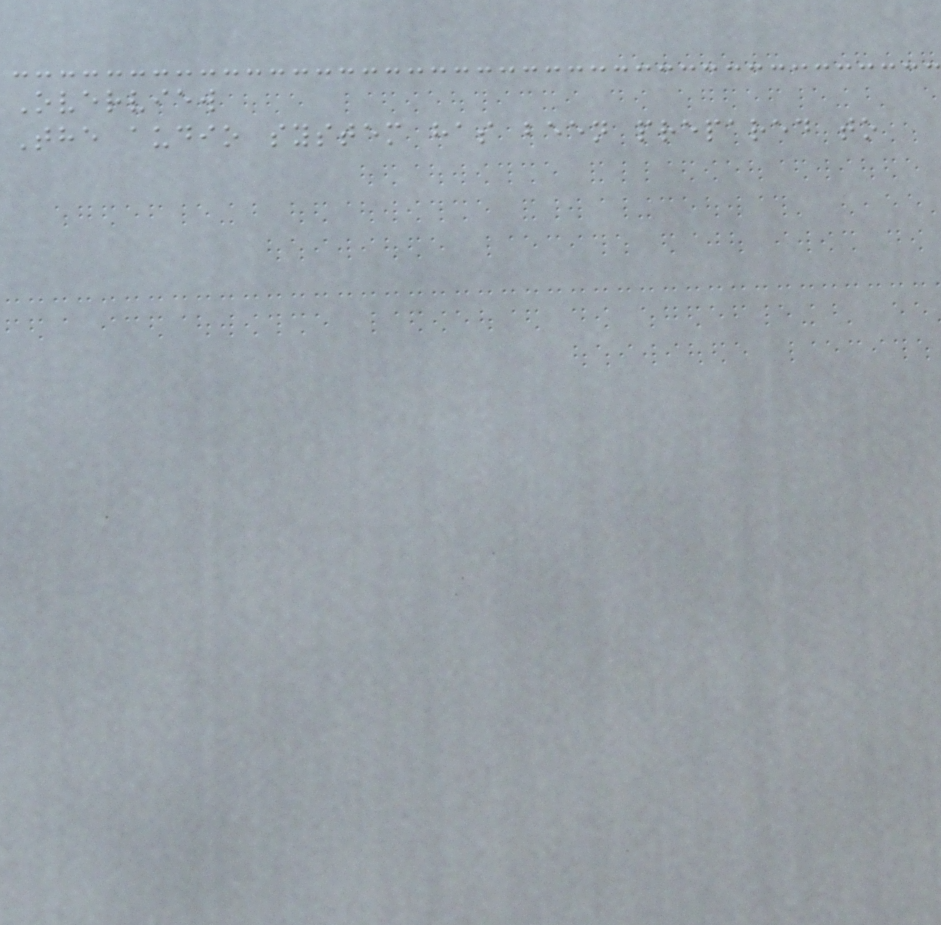Overview
The audio system has been prepared to
